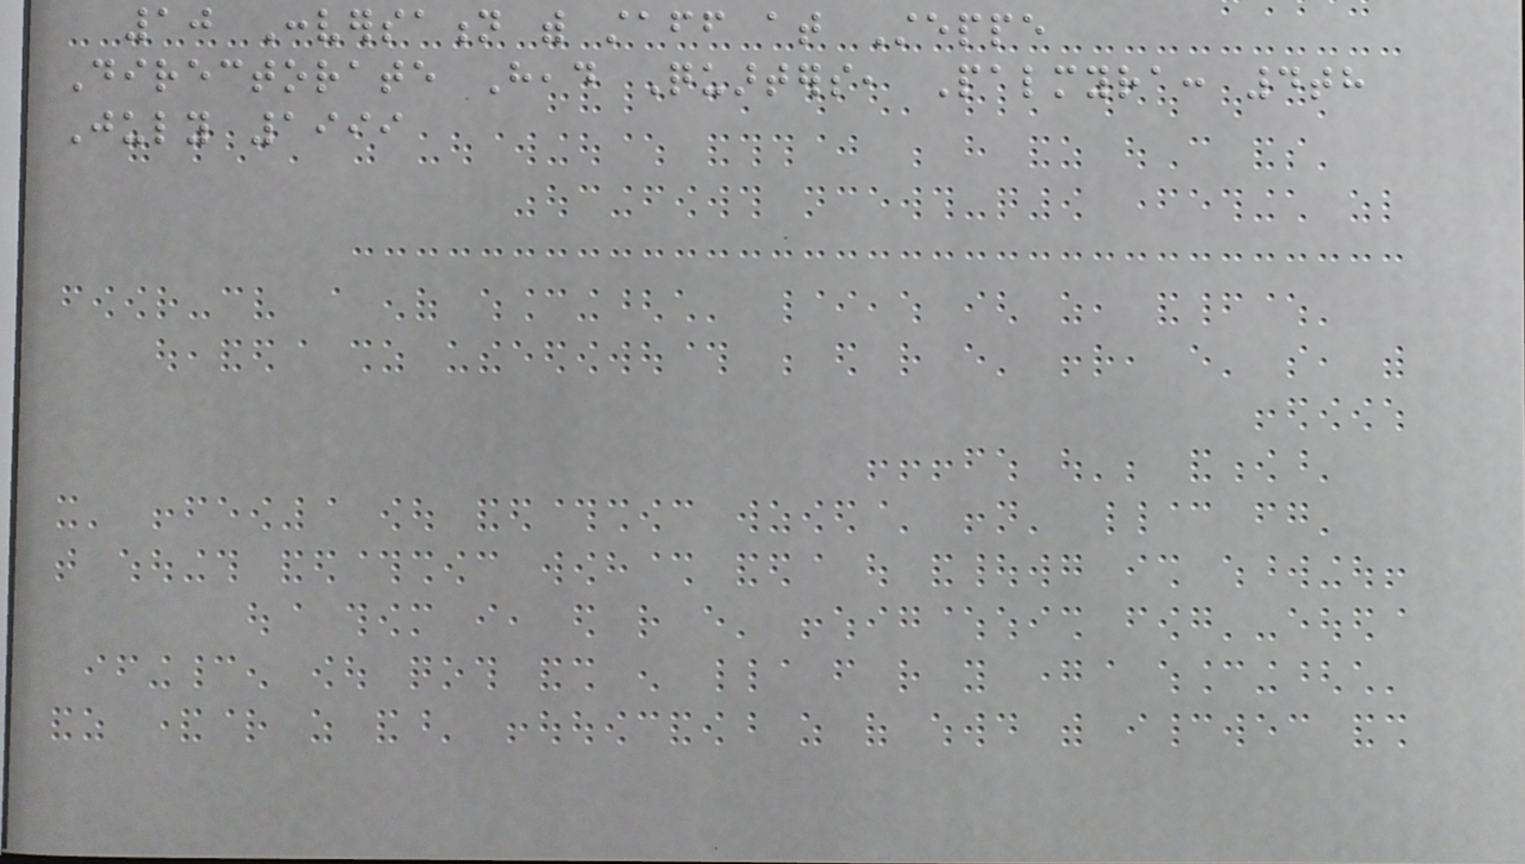10 Conversation with staff at Steppe
Directorate Head Quarters, Palmyra: 4th
July 1999
